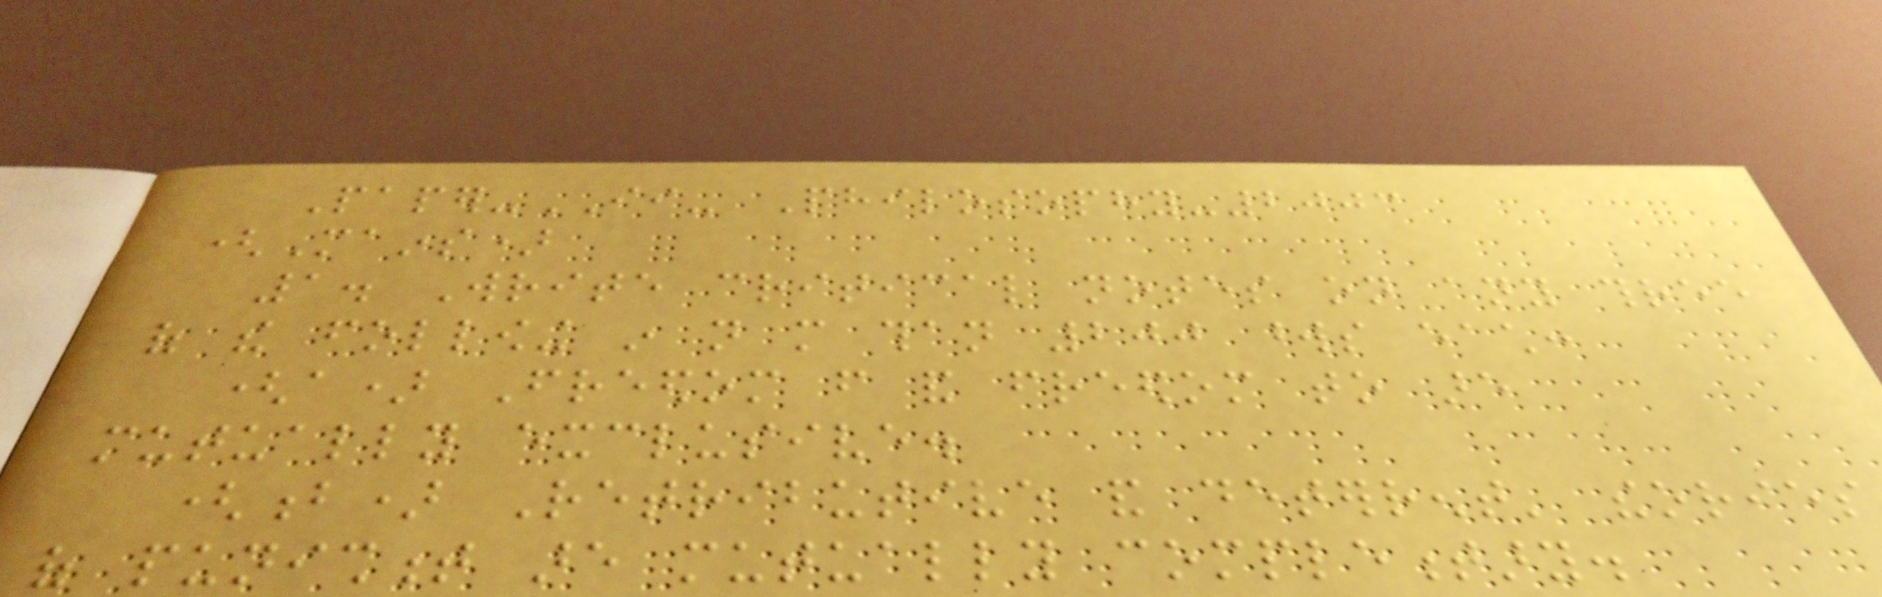Paper-II- Philosophy-2003
(Mains)
1. Write critical notes on any three
of the following in not more than 200 words each:
(a) Freedom from and freedom to are
mutually exclusive.
(b) Retributive and deterrent' theories
of punishment are mutually complementary.
